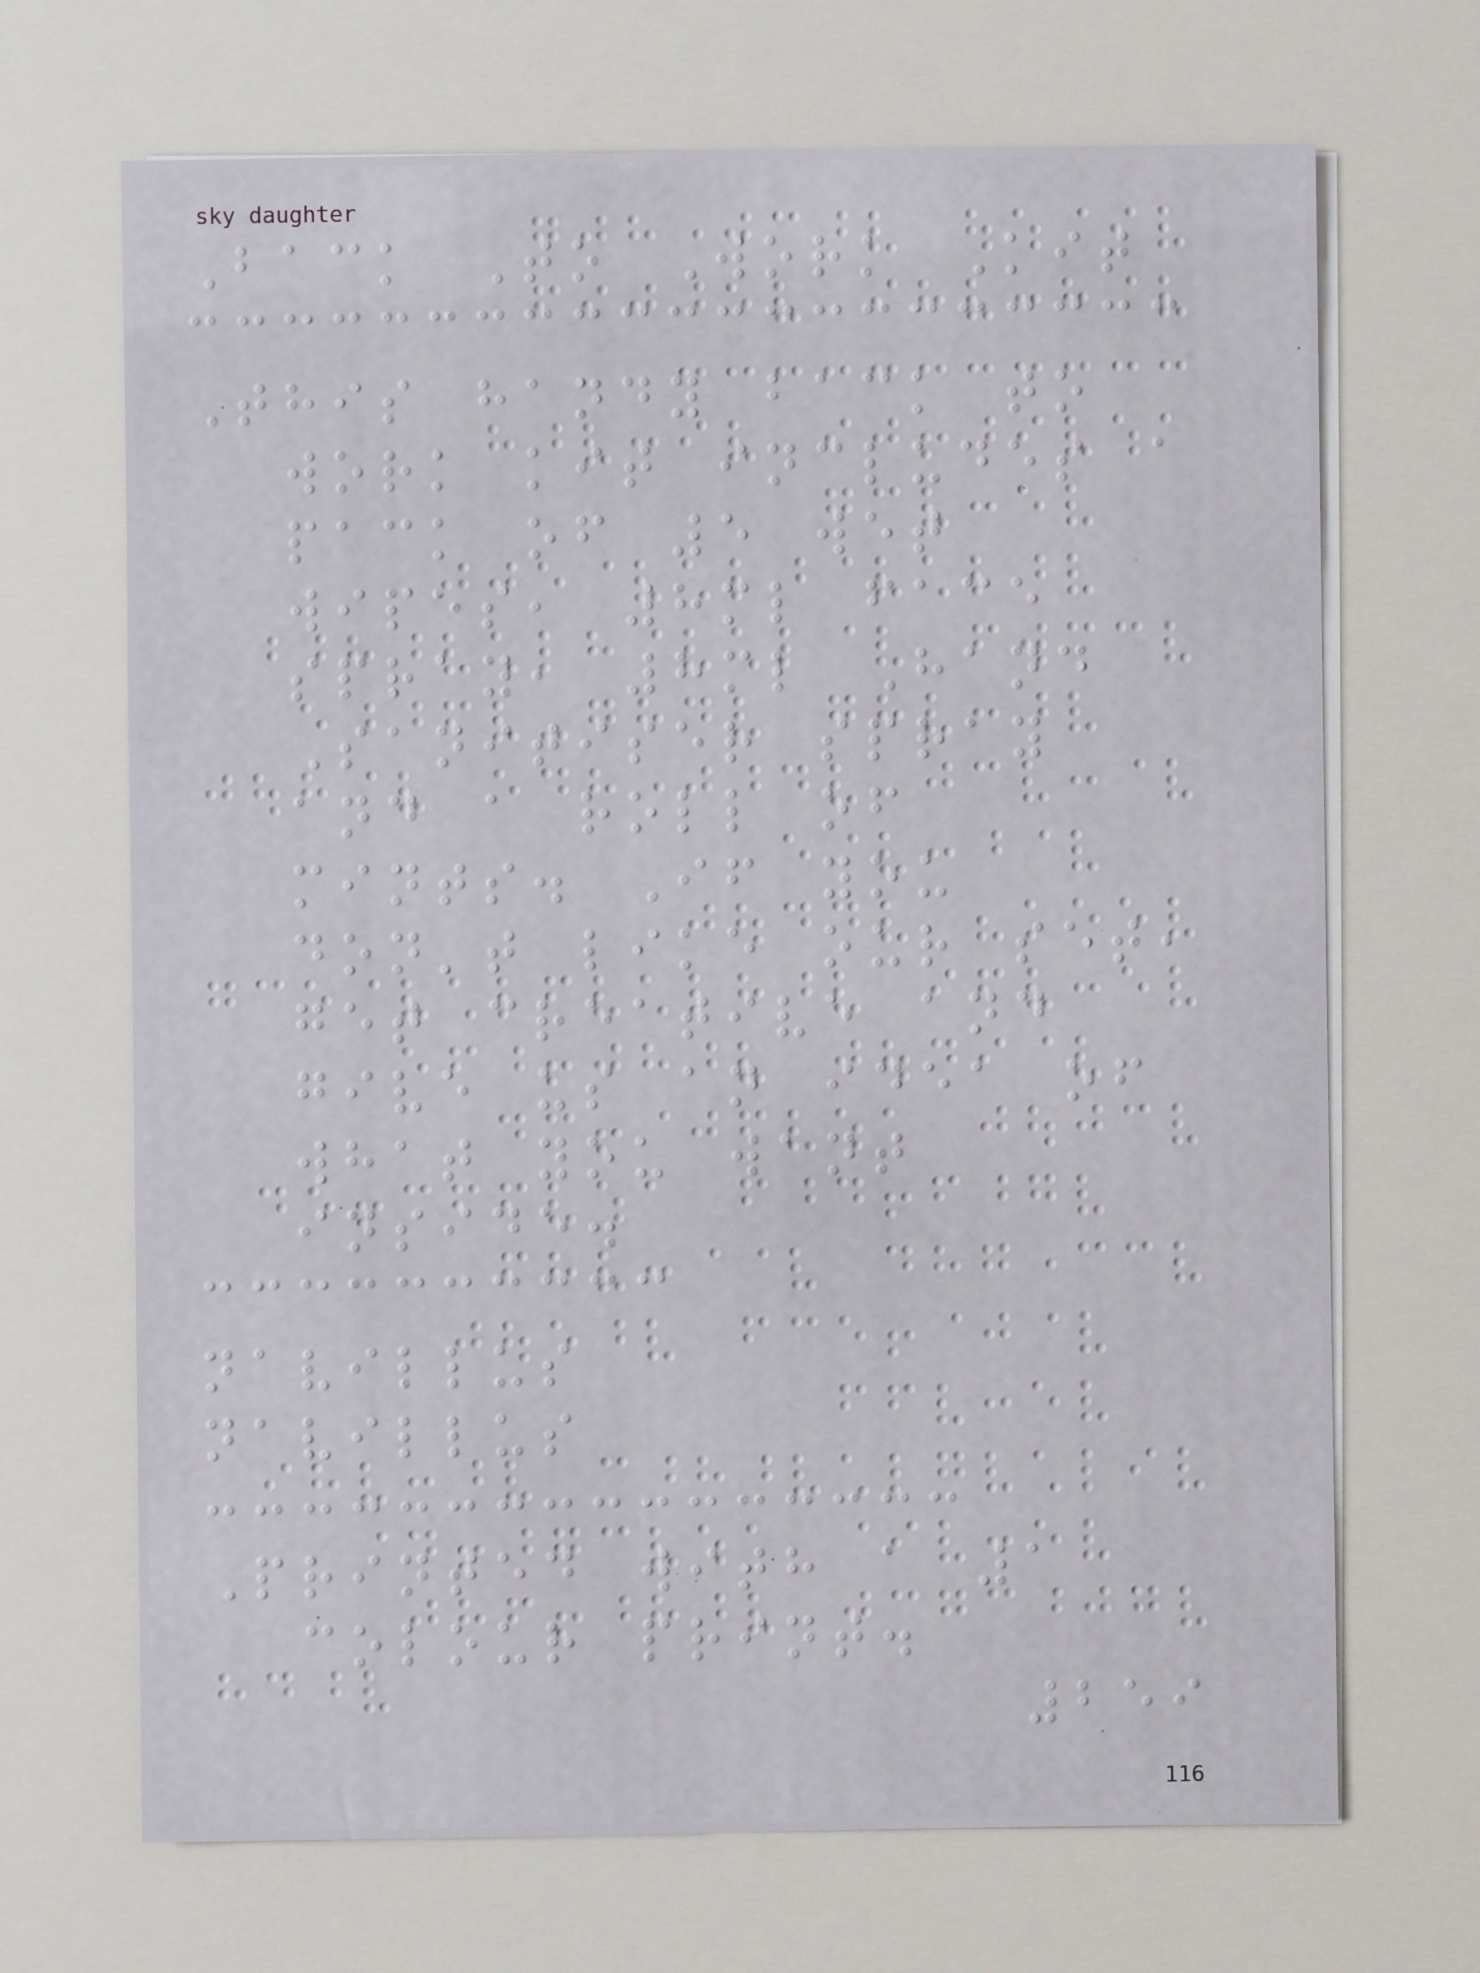Back To Work Kit
This handy back to
work kit includes a
pack of 5 wet
wipes, 8ml face
spray, 8ml Hand
Sanitiser spray
and a roll of
mints. If you
don't like our set,
get creative and
give us an idea of
what you want
inside.
navillus
navillus
Printed with a 1
colour print.
259
